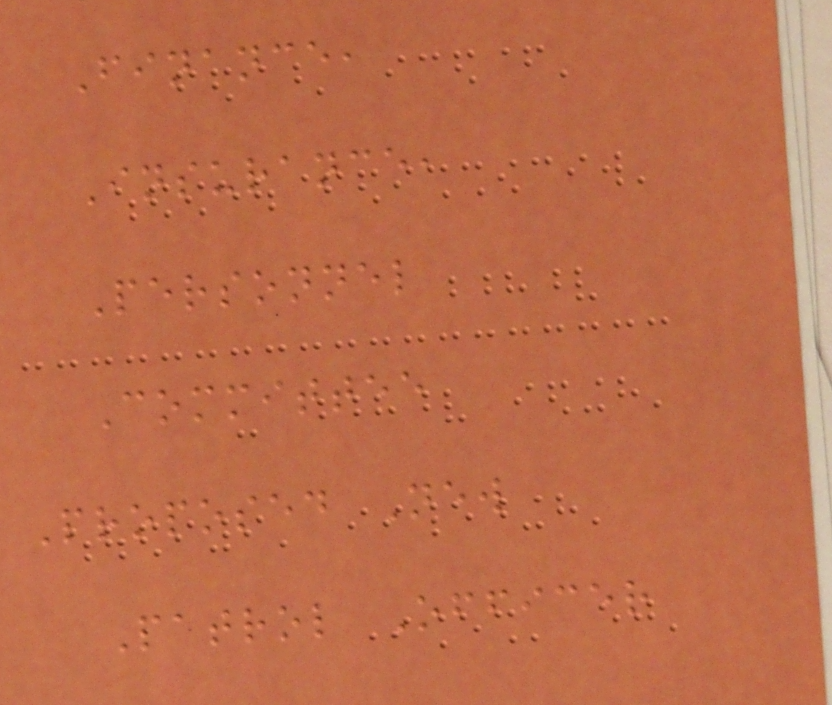Finance,
Insurance,
Personnel
Committee
Proposed New
Patrol Officer
